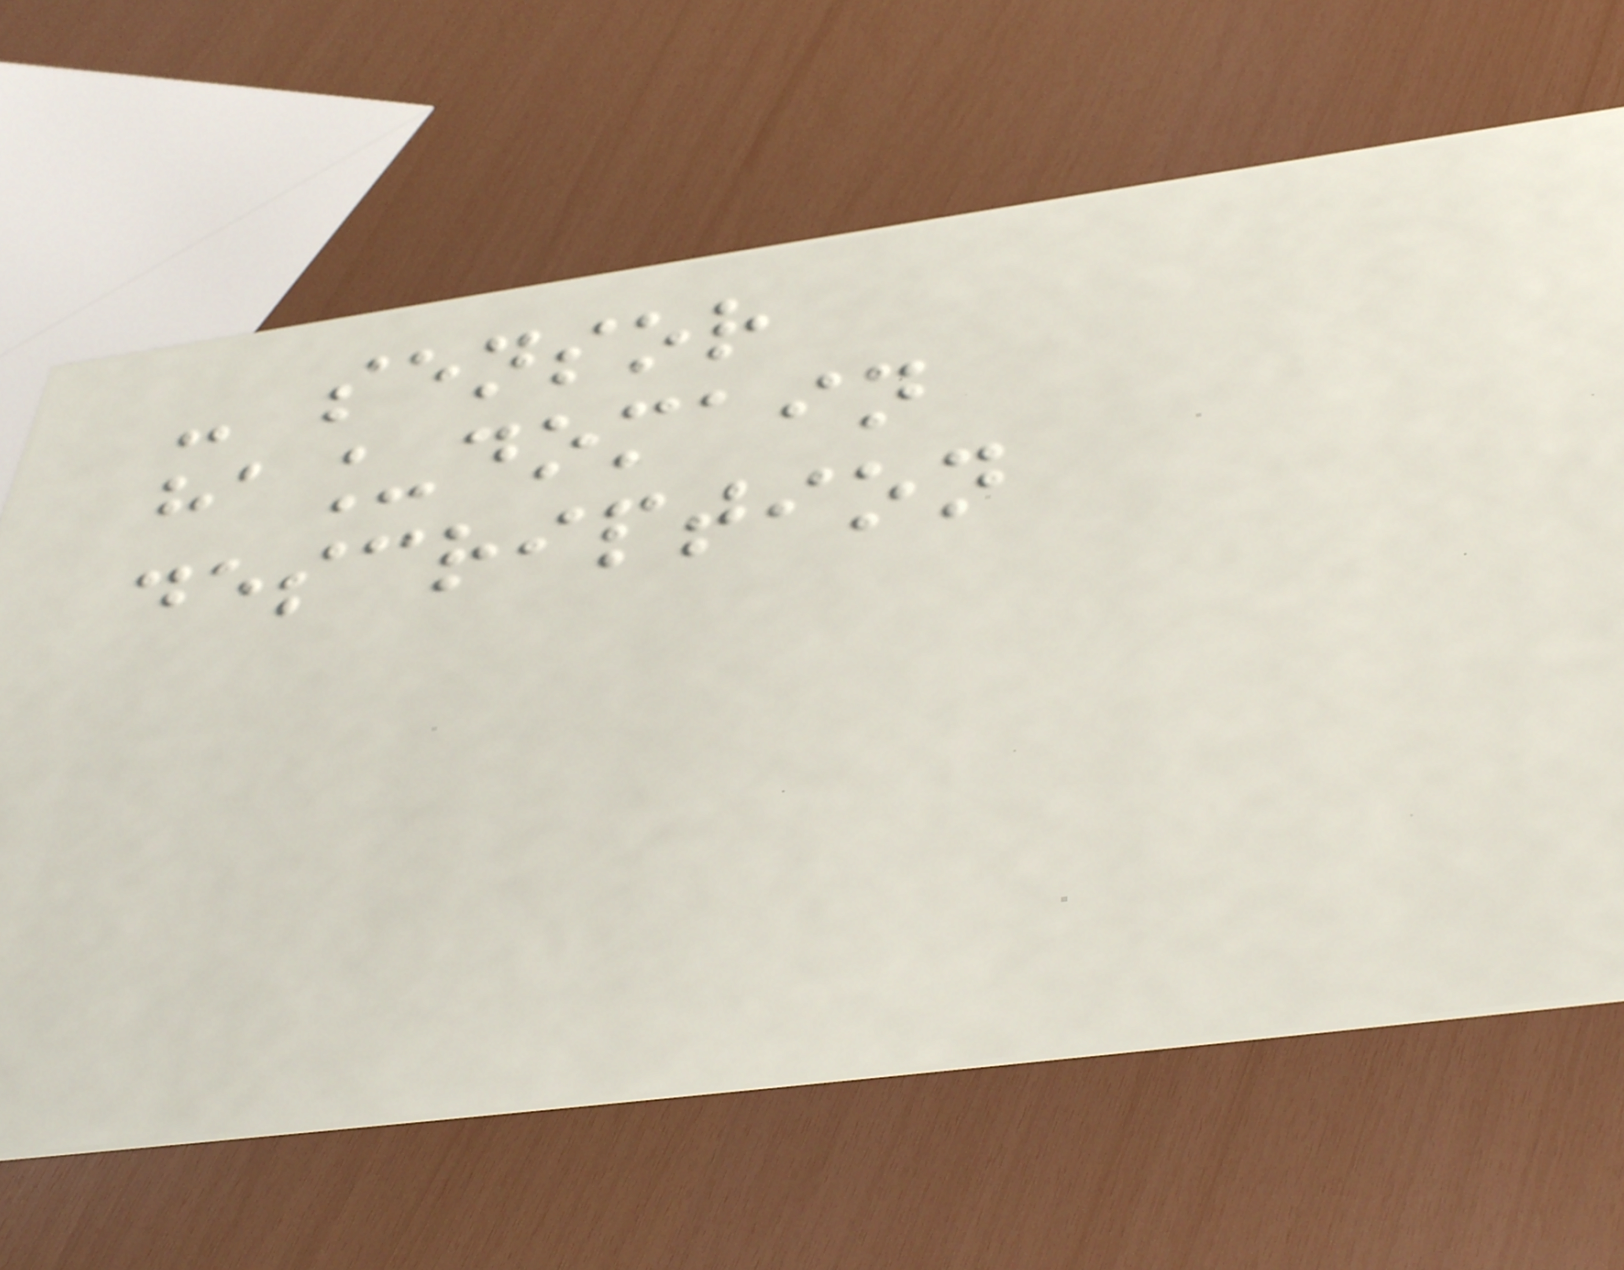- sensor
ha_domain
description
